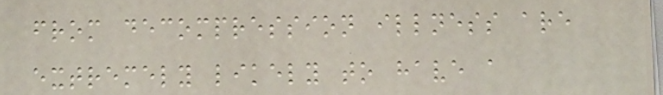from decompression illness are
extremely likely to have a
